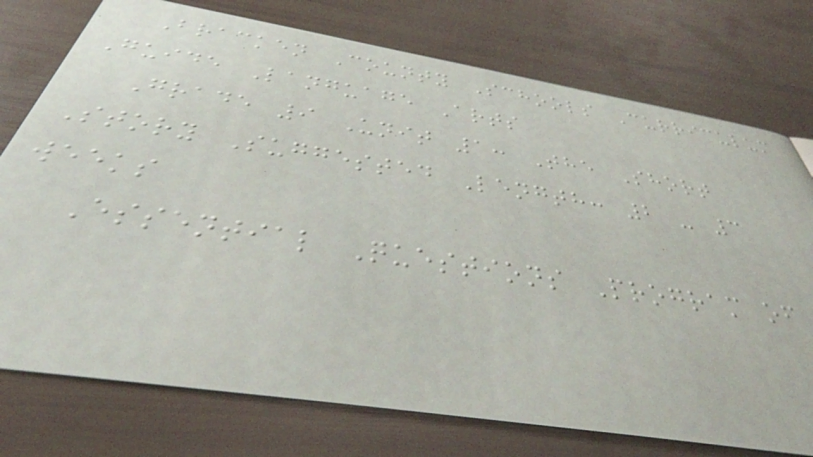Bracken County Schools Curriculum
Guide Language Arts
Grade 9 Unit 1: The Short
Story Suggested Length: 2 - 3
weeks
Essential Questions Program of
